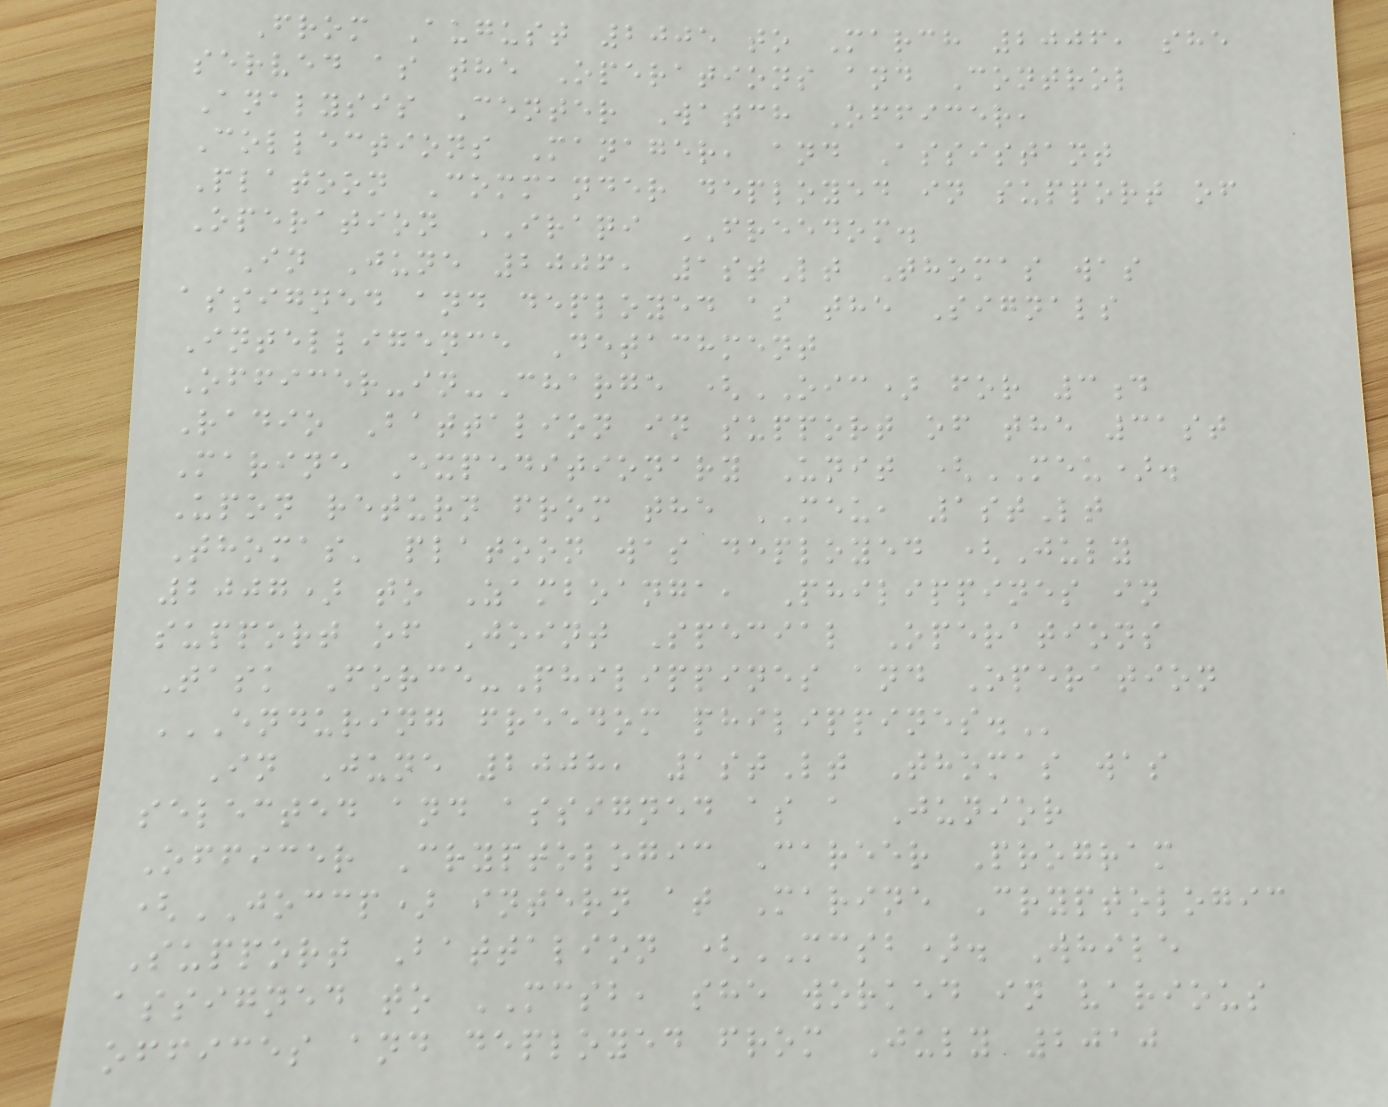From August 2005 to March 2006, she
served as the Operations and Control
Analysis Center Watch Officer,
Collections Manager, and Assistant
Platoon Commander deployed in support of
Operation IRAQI FREEDOM.
In June 2006, 1stLt Thomas was
assigned and deployed as the Signals
Intelligence Detachment
Officer-in-Charge (OIC) for 3d
Radio Battalion in support of the 31st
Marine Expeditionary Unit (MEU).
Upon return from the MEU, 1stLt
Thomas' platoon was deployed (July
2007) to Zamboanga, Philippines in
support of Joint Special Operations
Task Force-Philippines and Operation
ENDURING FREEDOM PHILIPPINES.
In June 2008, 1stLt Thomas was
selected and assigned as a Junior
Officer Cryptologic Career Program
(JOCCP) intern at Marine Cryptologic
Support Battalion (MCSB). While
assigned to MCSB, she worked in various
offices and deployed from July 2010
